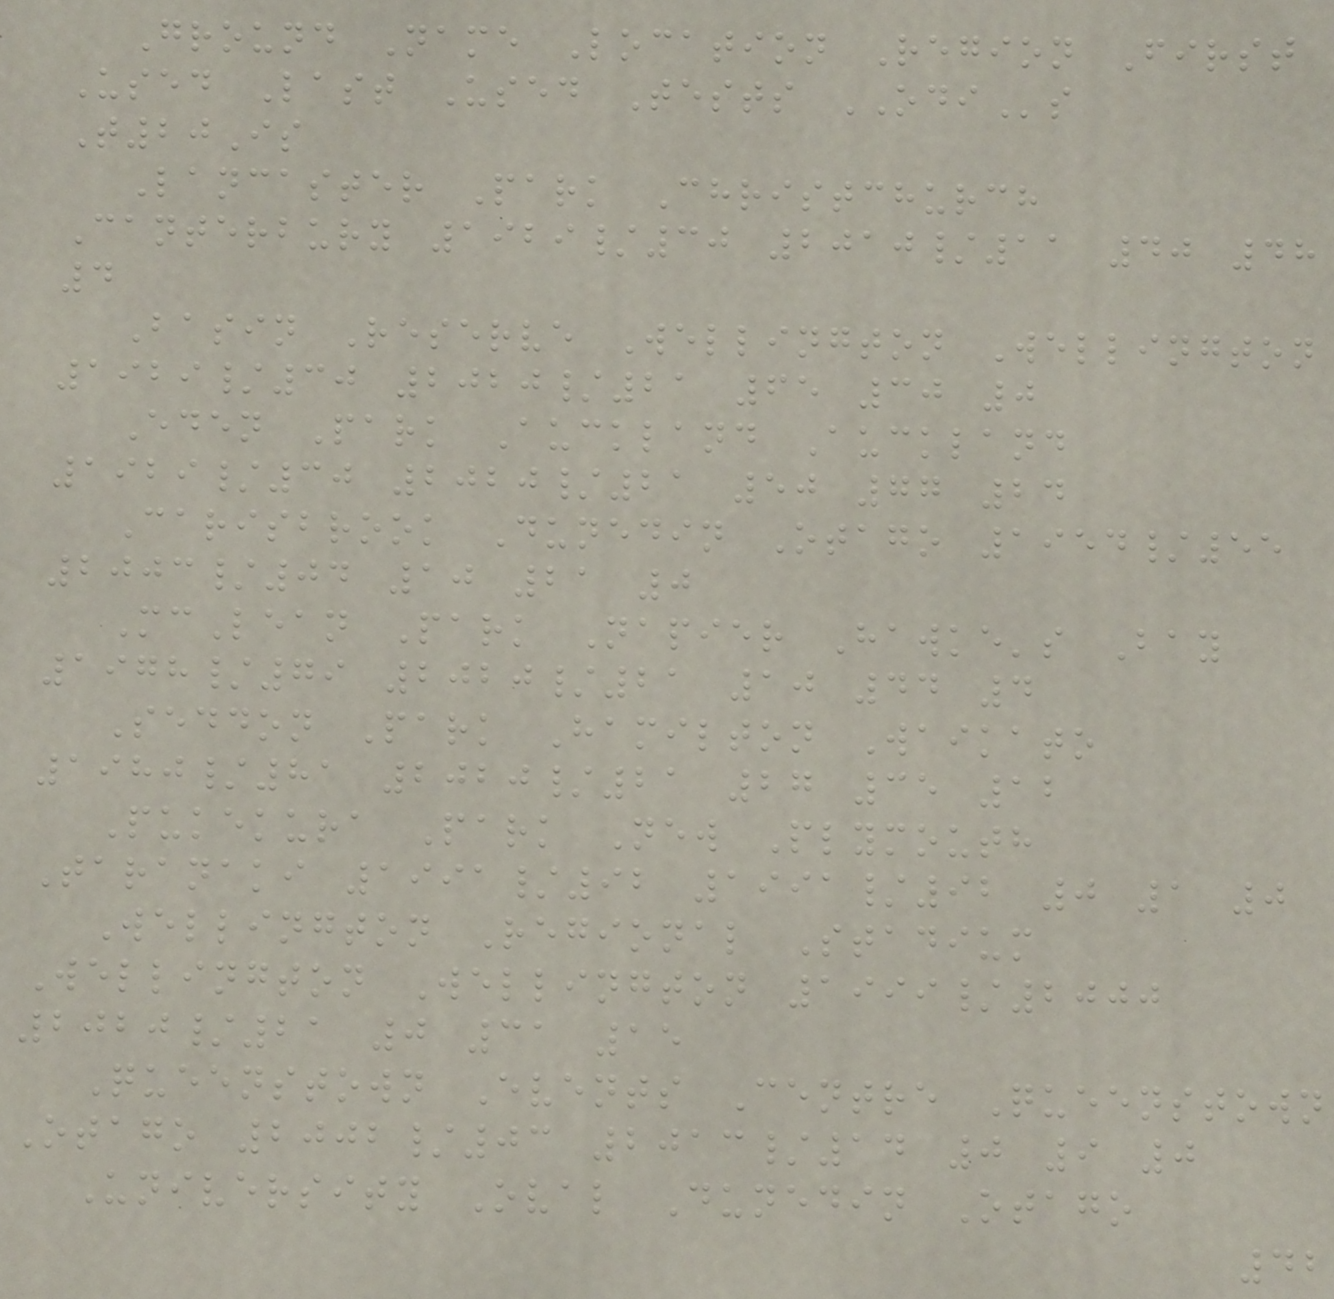Ground Name Location Region First
Used Last Used Tests ODIs
T20Is
Lancaster Park Christchurch
Canterbury 1929/30 2010/11 40 48
4
Basin Reserve Wellington Wellington
1929/30 2020/21 65 30 0
Eden Park Auckland Auckland
1929/30 2020/21 50 77 24
Carisbrook Dunedin Otago 1954/55
2003/04 10 21 0
McLean Park Napier Hawke's Bay
1978/79 2020/21 10 44 4
Seddon Park Hamilton Waikato
1980/81 2020/21 27 35 12
Pukekura Park New Plymouth
Taranaki 1991/92 1991/92 0 1 0
Wellington Regional Stadium
Wellington Wellington 1999/2000
2020/21 0 31 15
Queenstown Events Centre Queenstown
Otago 2002/03 2013/14 0 9 0
University Oval Dunedin Otago
42
